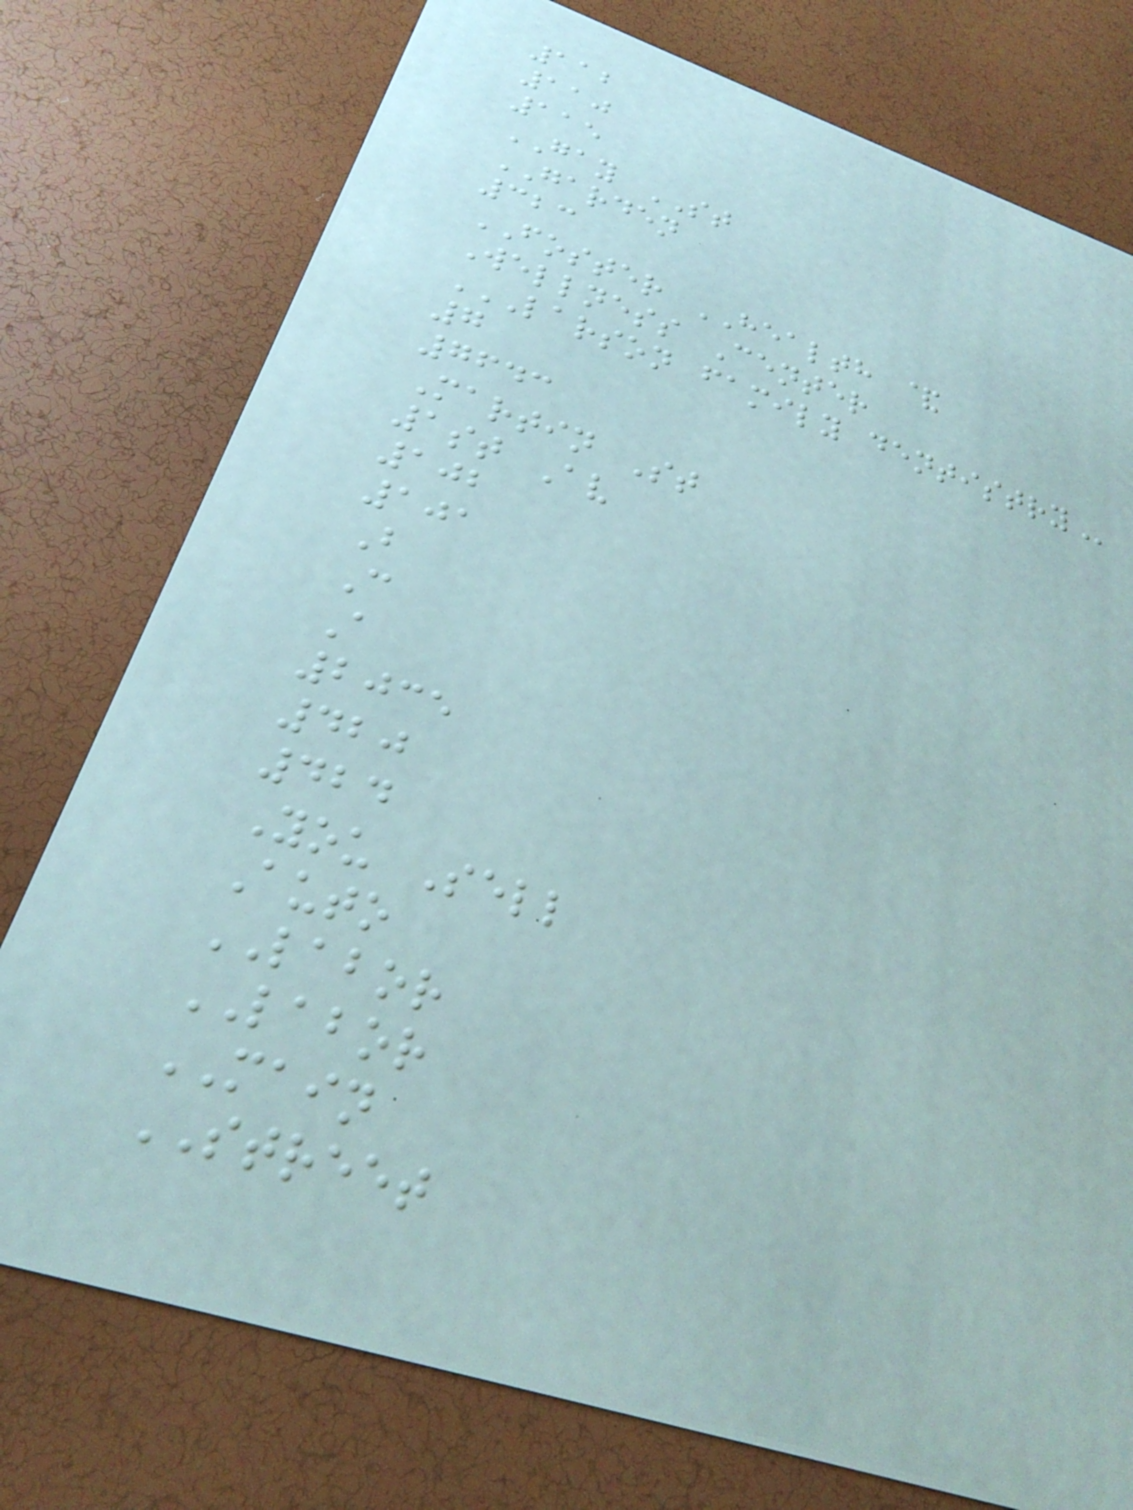112
110
115
GAY ST
GARDEN
323
FOSTER HEALTH &
Wellness Center
LARSON FAMILY DENTISTRY
7
7643
Martin St
1st Av
102
101
B
C
A
2035
420
424
You Sell
Auto
LABOR
LABOR
MAIN
STREET
